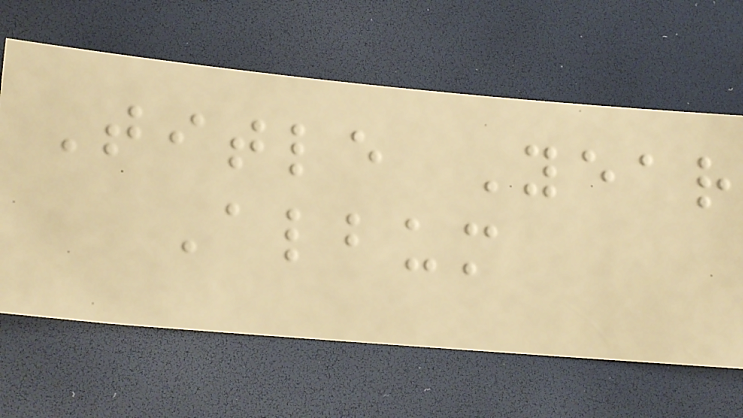Title Year
Album
